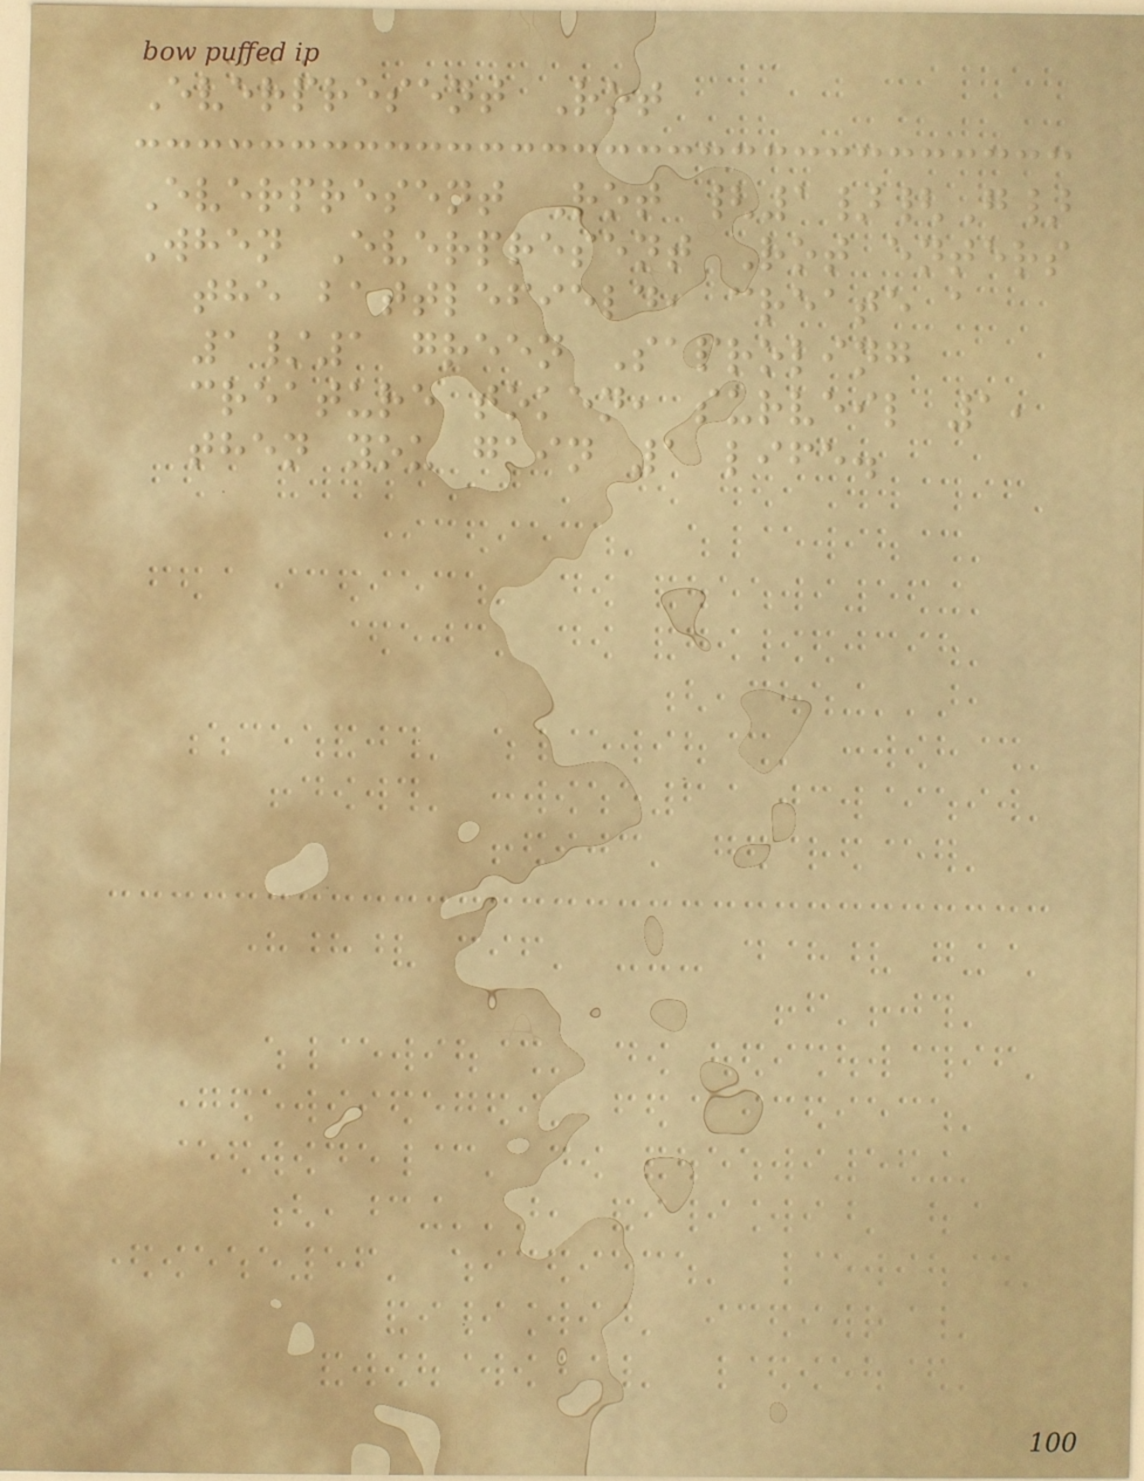Everpresent Rot
Everpresent Rot {1}{G}
When Everpresent Rot enters
the battlefield, create a
1/1 green Saproling
creature token, surveil 1,
then you gain 1 life.
